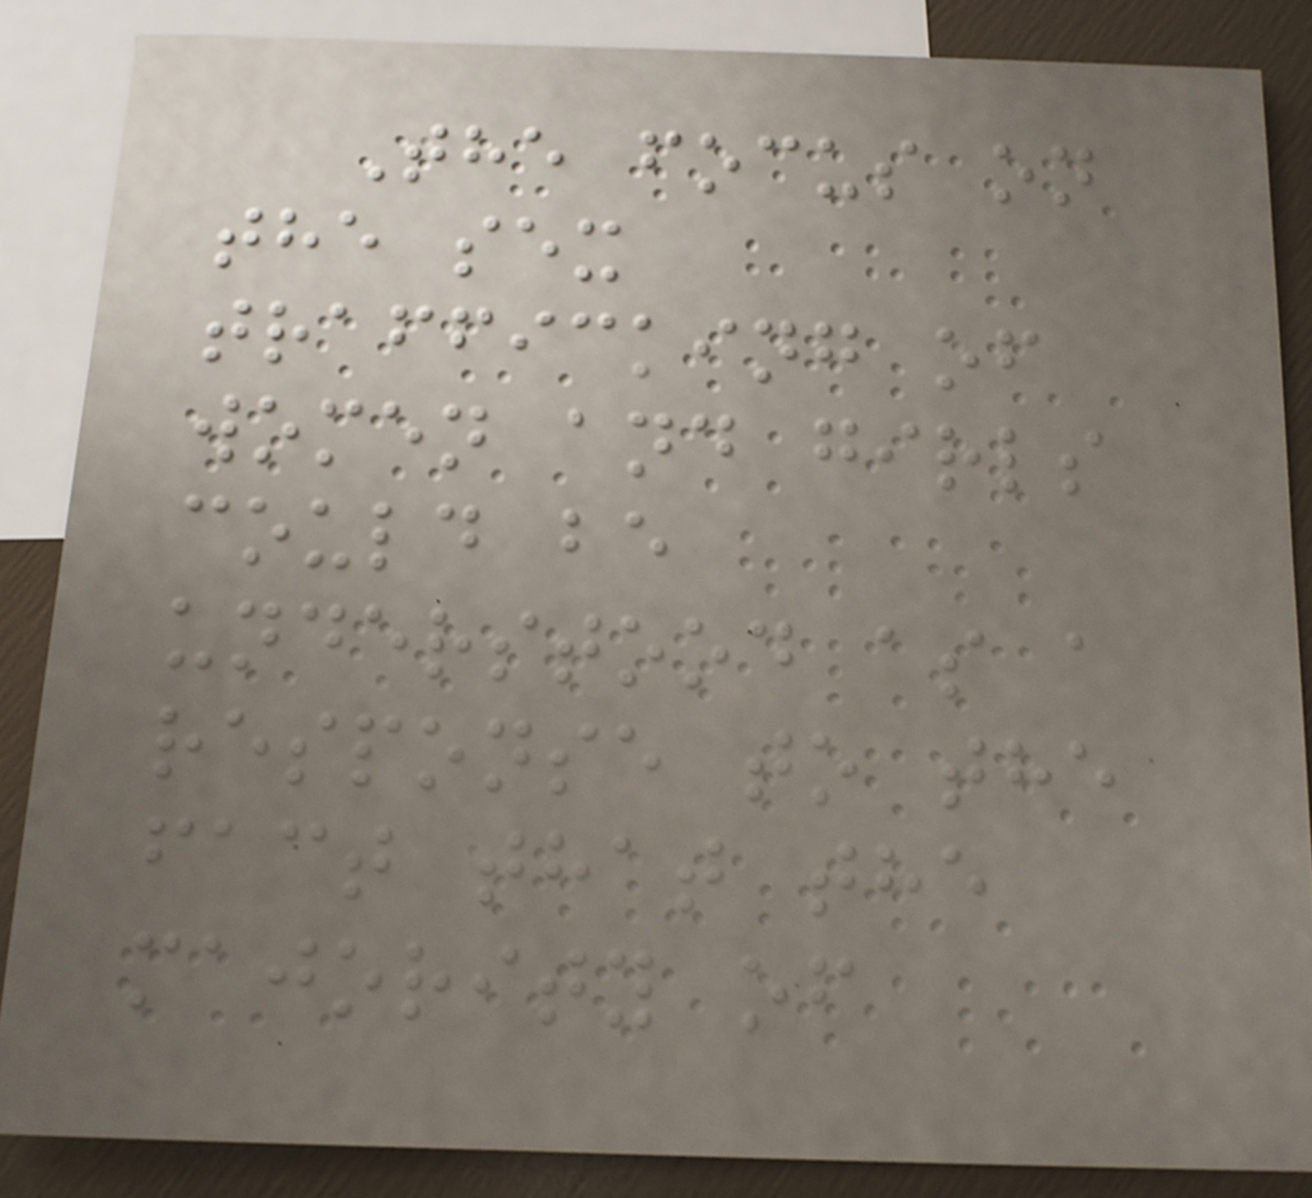The focus on
the sex
trafficking of
women and girls
could be
understood as a
response to the
fact that the
majority of
